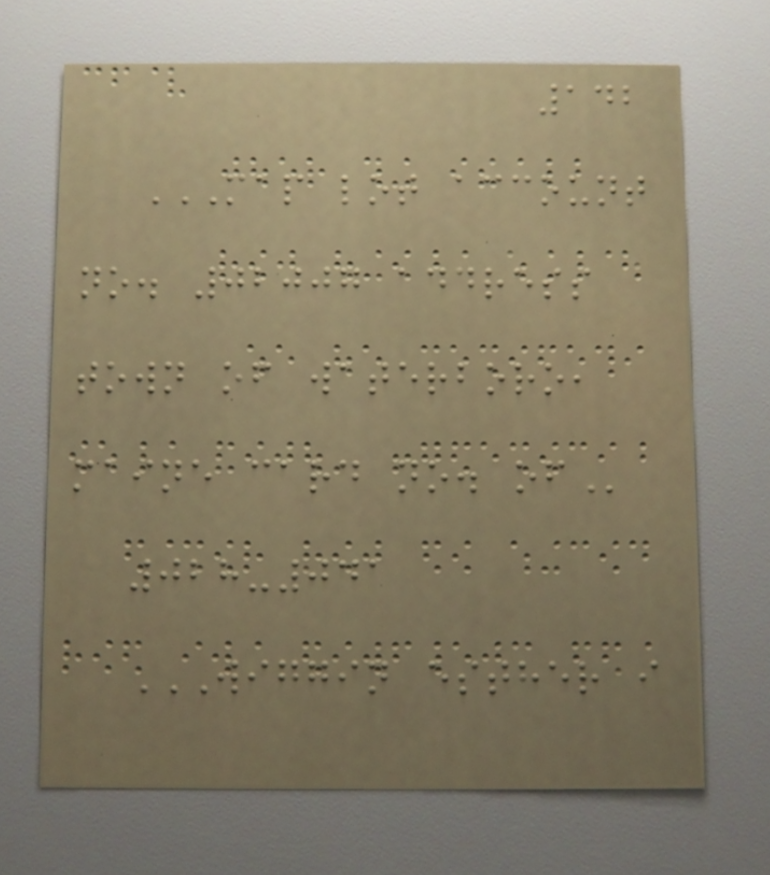142
MAP LOT ACCOUNT
NO. 02007 ADDRESS
TOWN OF WATERBORO,
MAINE CARD NO. OF
028-041
WIGGIN ESTHER I
